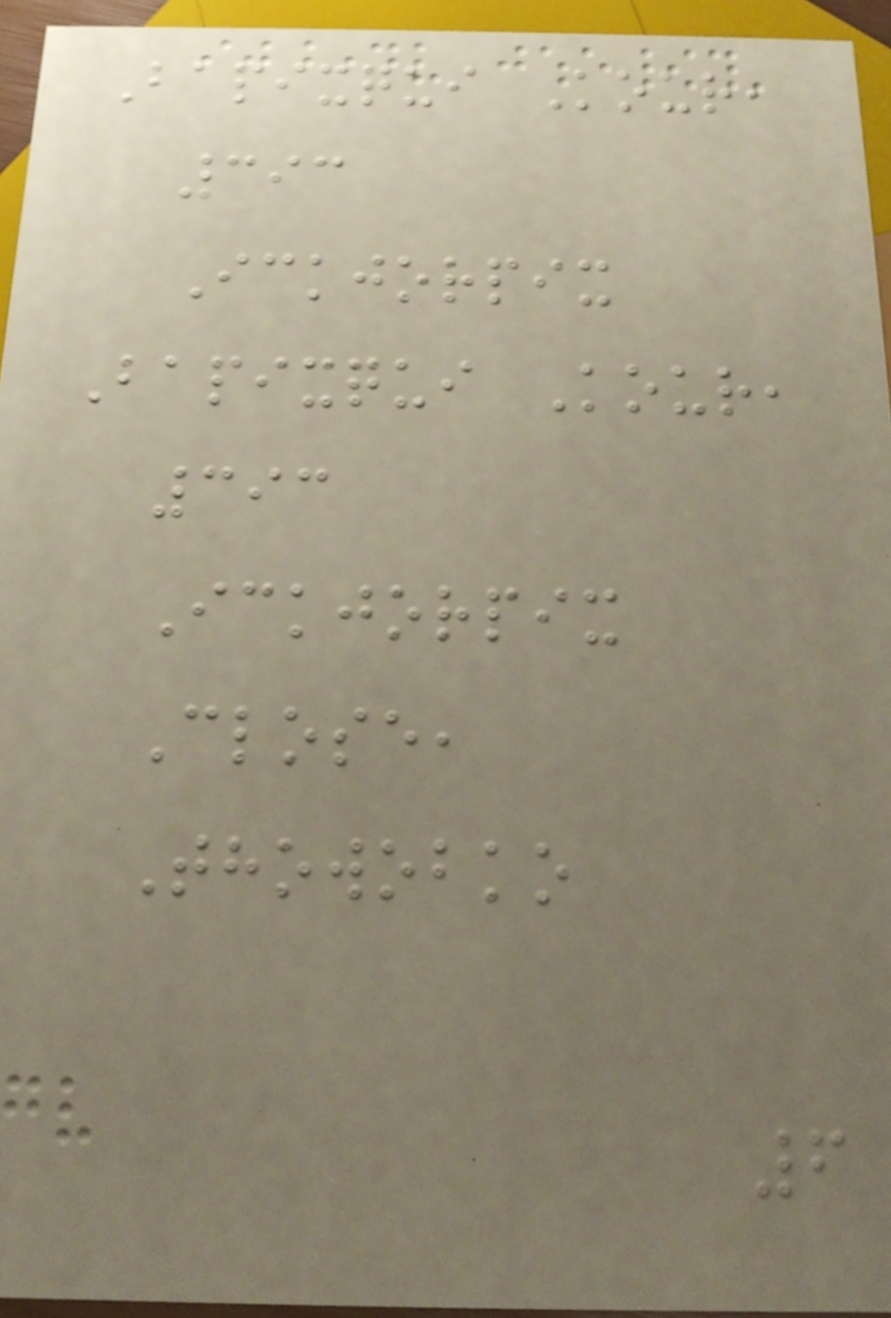Bapixqui Kour,
393
Ickjorpix
Bapixqui Kour,
393
Ickjorpix
Close,
Thowobko
6
